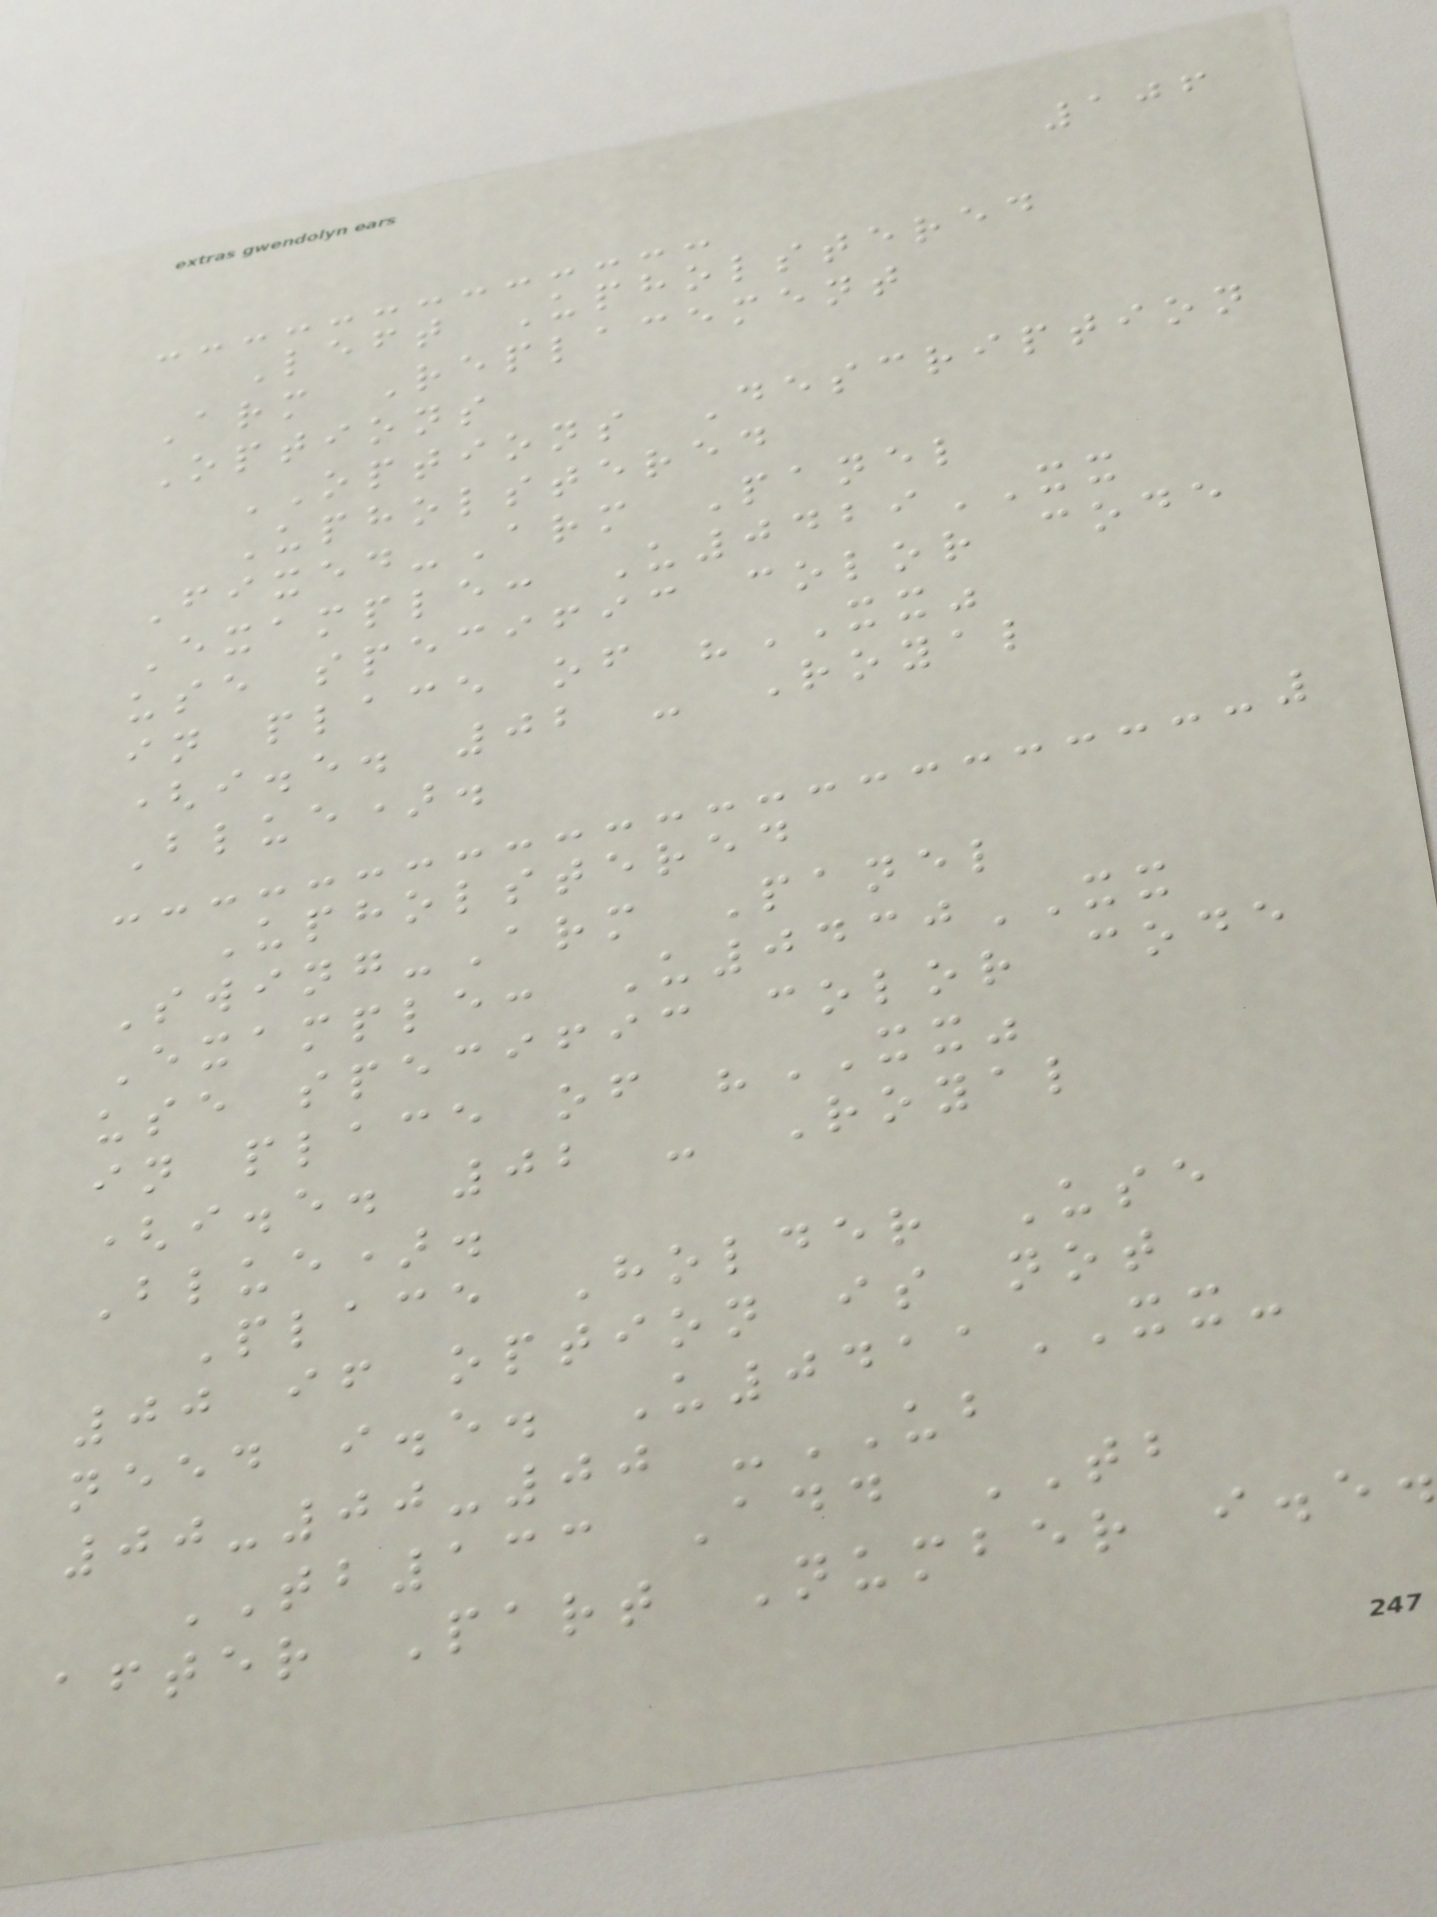106
Left Upholstered
Arm Replacement
Options
OPTIONS Description
Upholstered
Fixed-Arm Panel
Example: U0429XX
use specific color code
in place of "XX"
(i.e. 02 - Royal
Blue).
Upholstered
Swing-Arm Panel
Example: U0430XX
use specific color code
in place of "XX"
(i.e. 02 - Royal
Blue).
Place Holder Use
00 if option is not
need i.e. U0411XX-
00-00-00 -UB
TB133 Add TB
after Part Number i.e.
